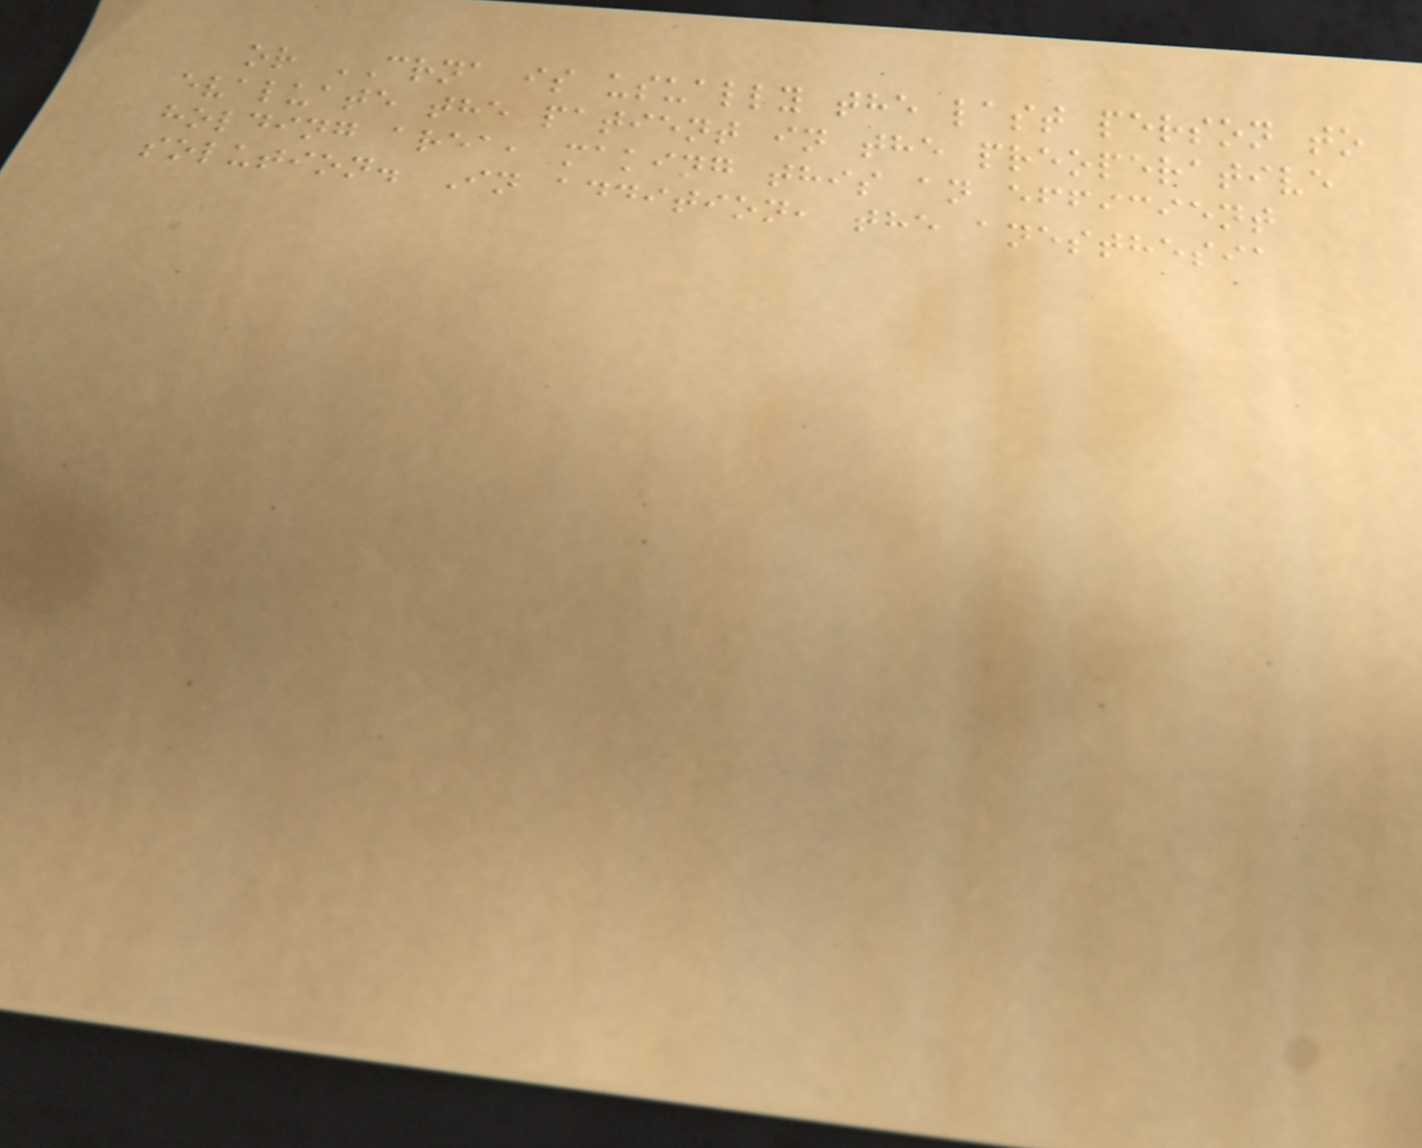or CRNA is usually the last person to
evaluate the patient in the preoperative
holding area, making this an efficient
solution. In addition, the anesthesia
